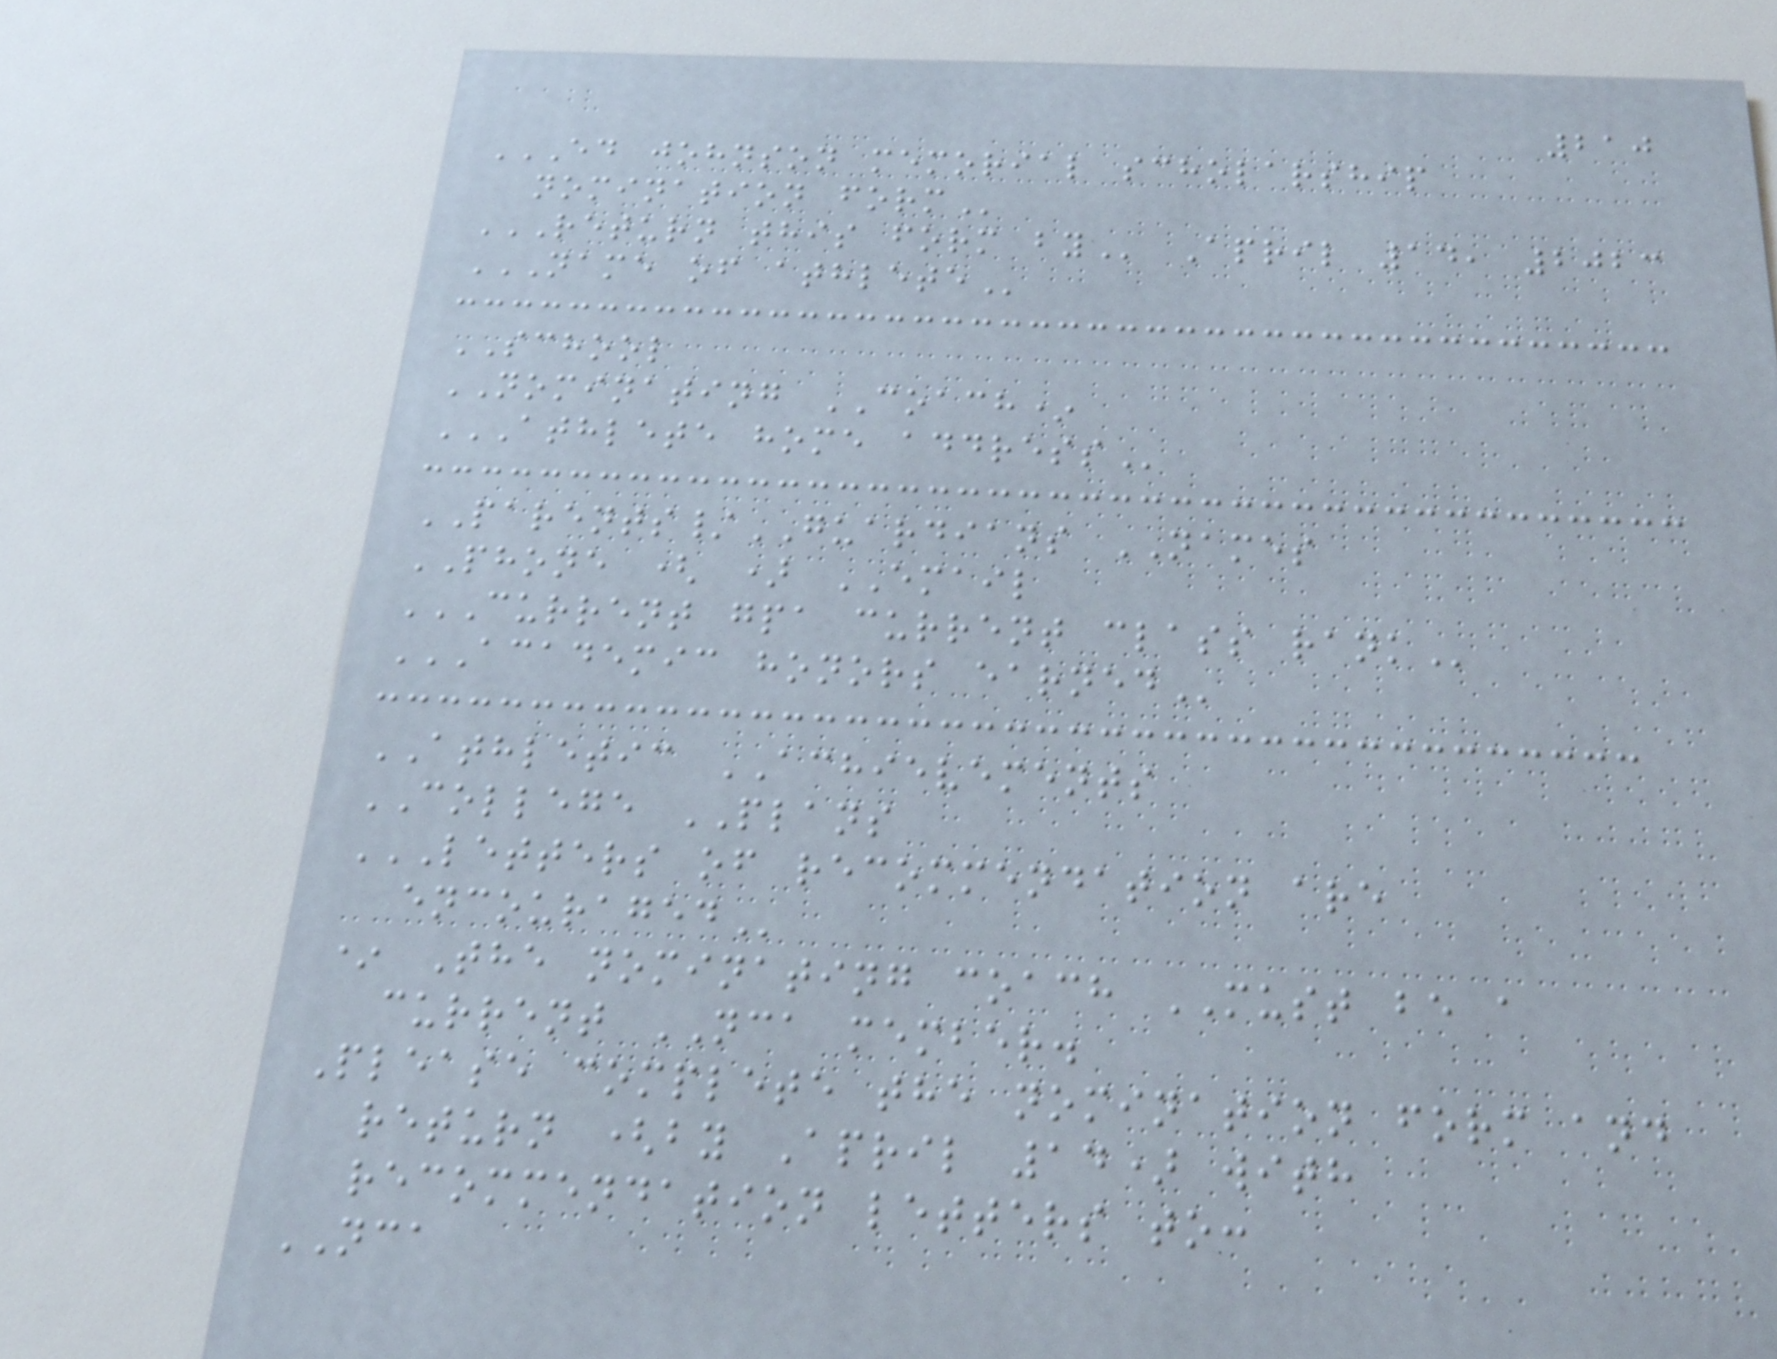210
ED JOHNSON MEMORIAL SCHOLARSHIP
NOMINATION FORM
RETURN THIS FORM BY April 14, 2023
NAME OF ATHLETE
SCHOOL
NOMINATING COACH*
ATHLETE HOME ADDRESS
PARENTS/GUARDIANS NAMES
PHONE ( ) EMAIL
CURRENT GPA CURRENT CLASS RANK
ACADEMIC HONORS EARNED
ATHLETIC ACHIEVEMENTS
COLLEGE PLANS
LETTERS OF RECOMMENDATION ARE
ENCOURAGED
* The nominating coach MUST be a
current NCA member.
Please complete the nomination form and
return (by April 14) with
recommendation letters to:
NCA
